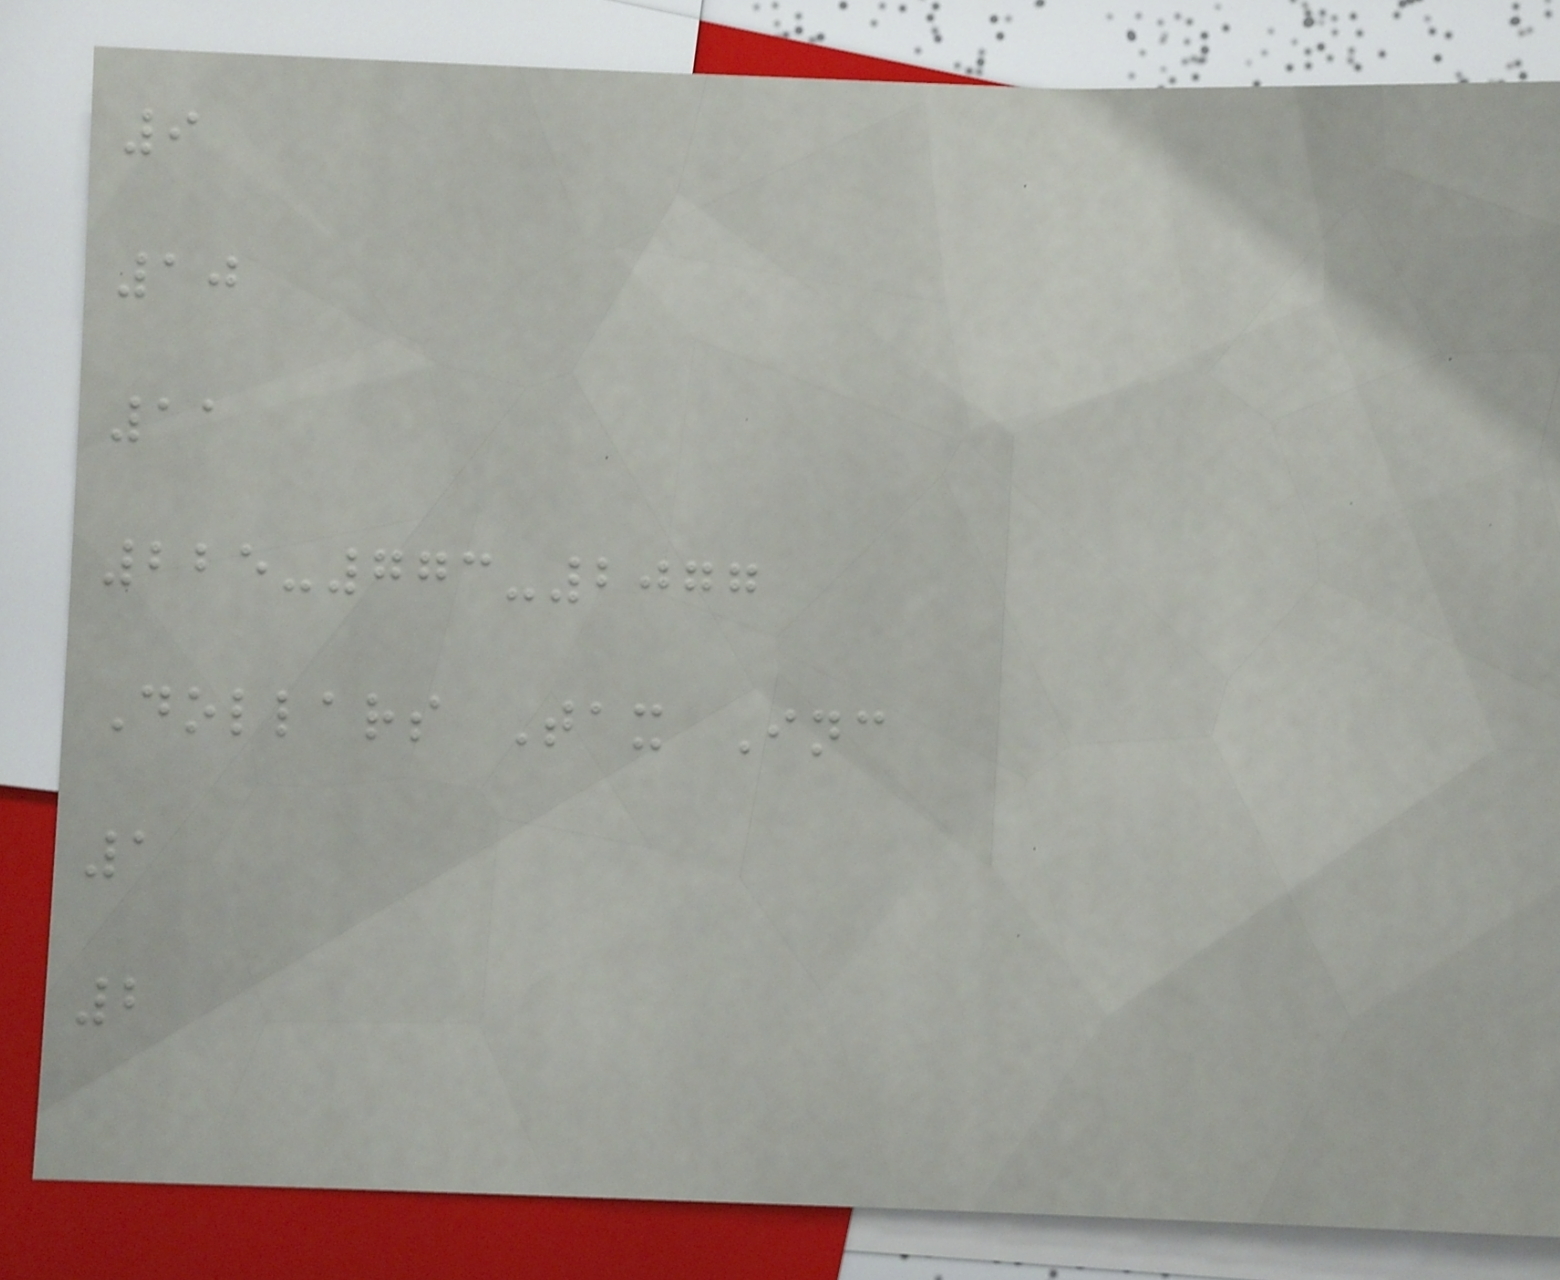9
10
11
225-773-2077
Dollars Tax Inc
1
2
